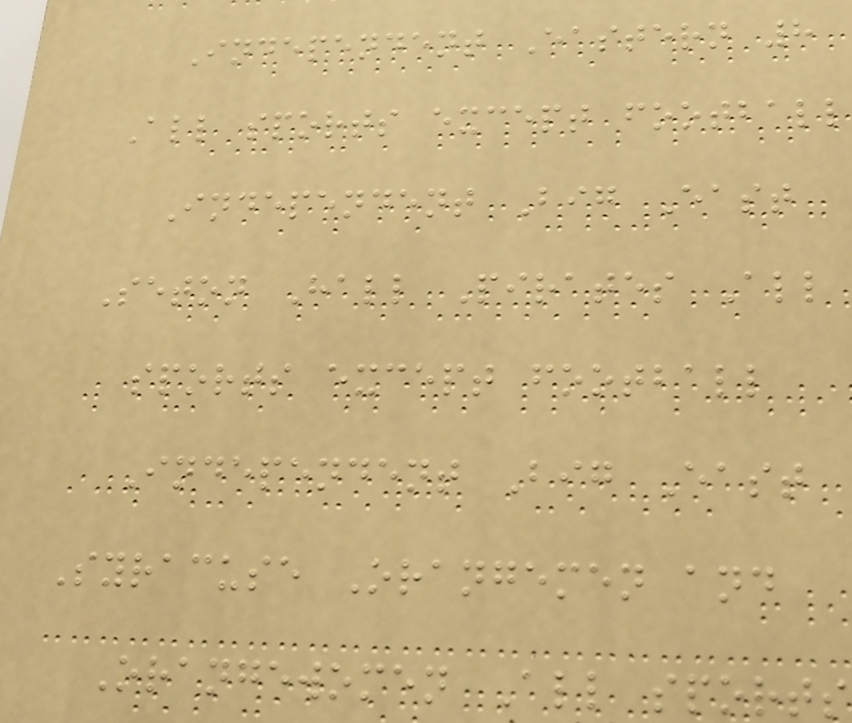Independent Eastern 8
All sports except football
Independent Big East
Seton Hall Pirates All
sports except football
Independent Big East
Syracuse Orangemen and
Orangewomen All sports
